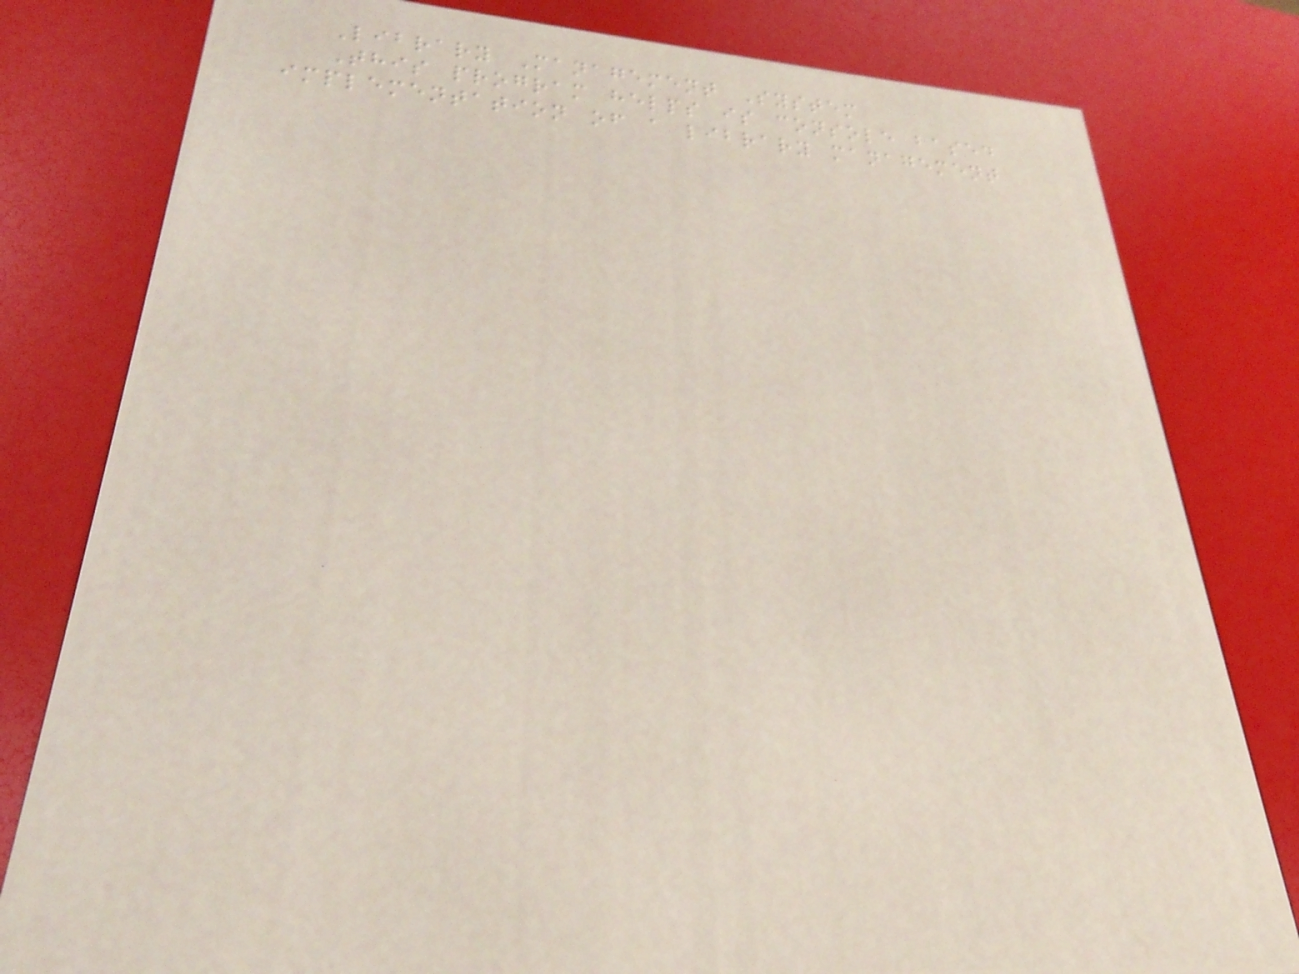Library Management System
This program helps is console based
implementation of a library management
